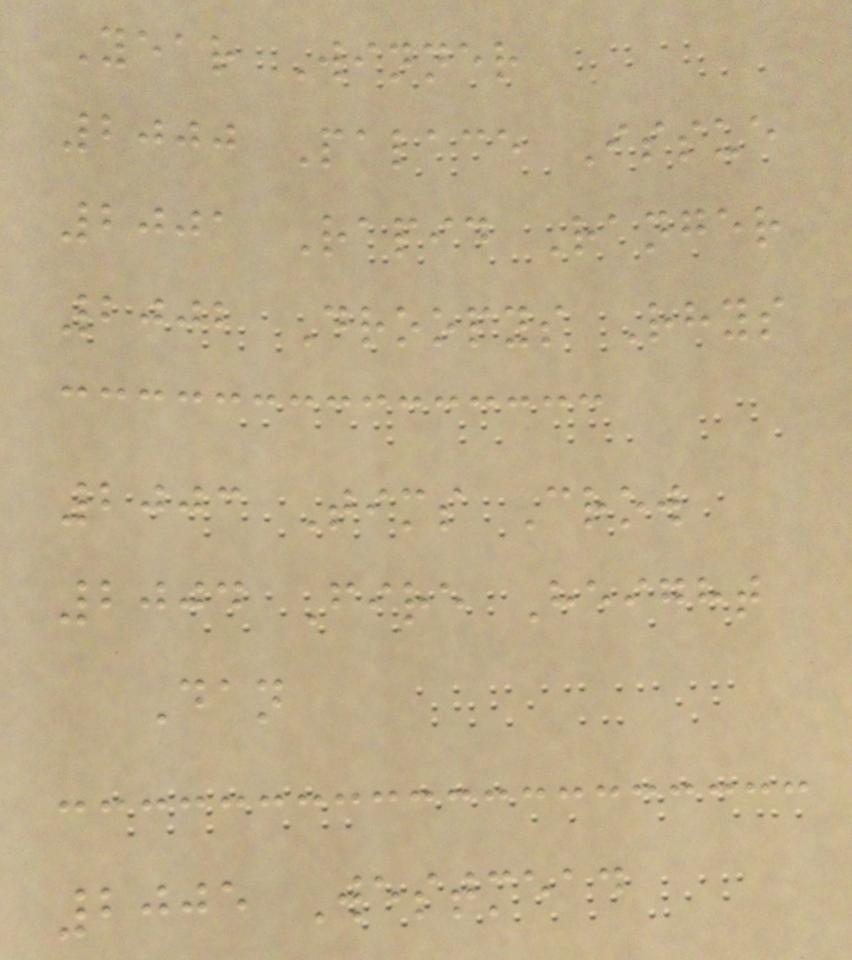Year Winner
2000 Palace Issue
2001 Rapid Ranger
2002 Droopys Rhys
2003 Tims Crow
2004 Fire Height
Dan
2005 Westmead
